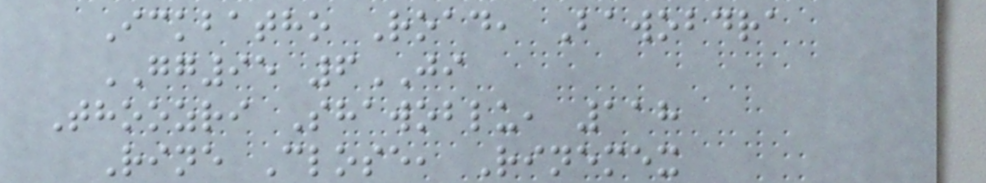Ickbatho Road, Bawobdra
GG95 6JI
Thoozri Shawoblu, 118
Rine Close, Rinemex
